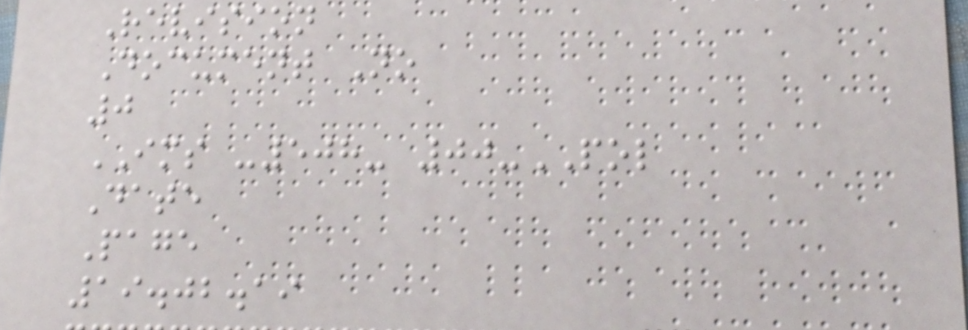Revision
Document No
0
IMS -508- 00-POL
Date
Page
19.02.19
